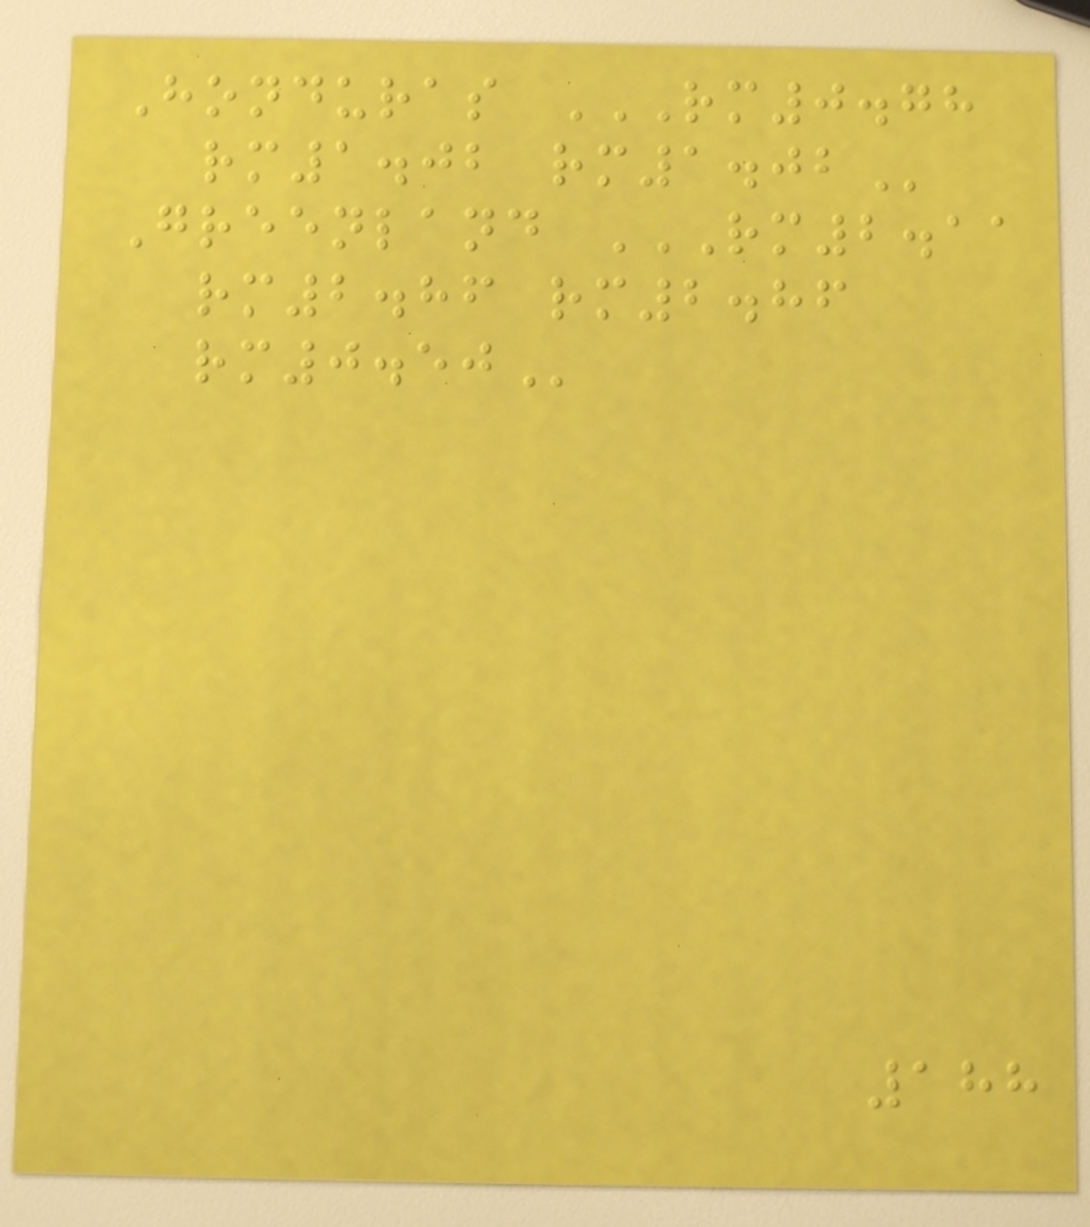Honduras RM0.78
RM1.02 RM1.02
Greenland RM2.11
RM2.86 RM2.86
RM0.50
188
